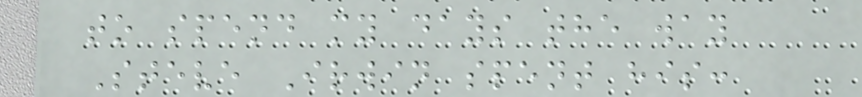to spend my days the way
Steve Irwin spent his:
